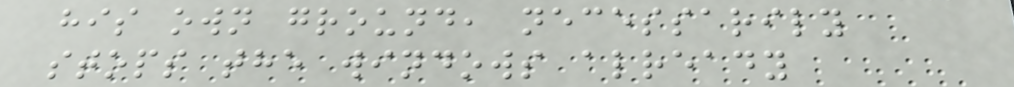his own ground, necessarily
stops the windows already
